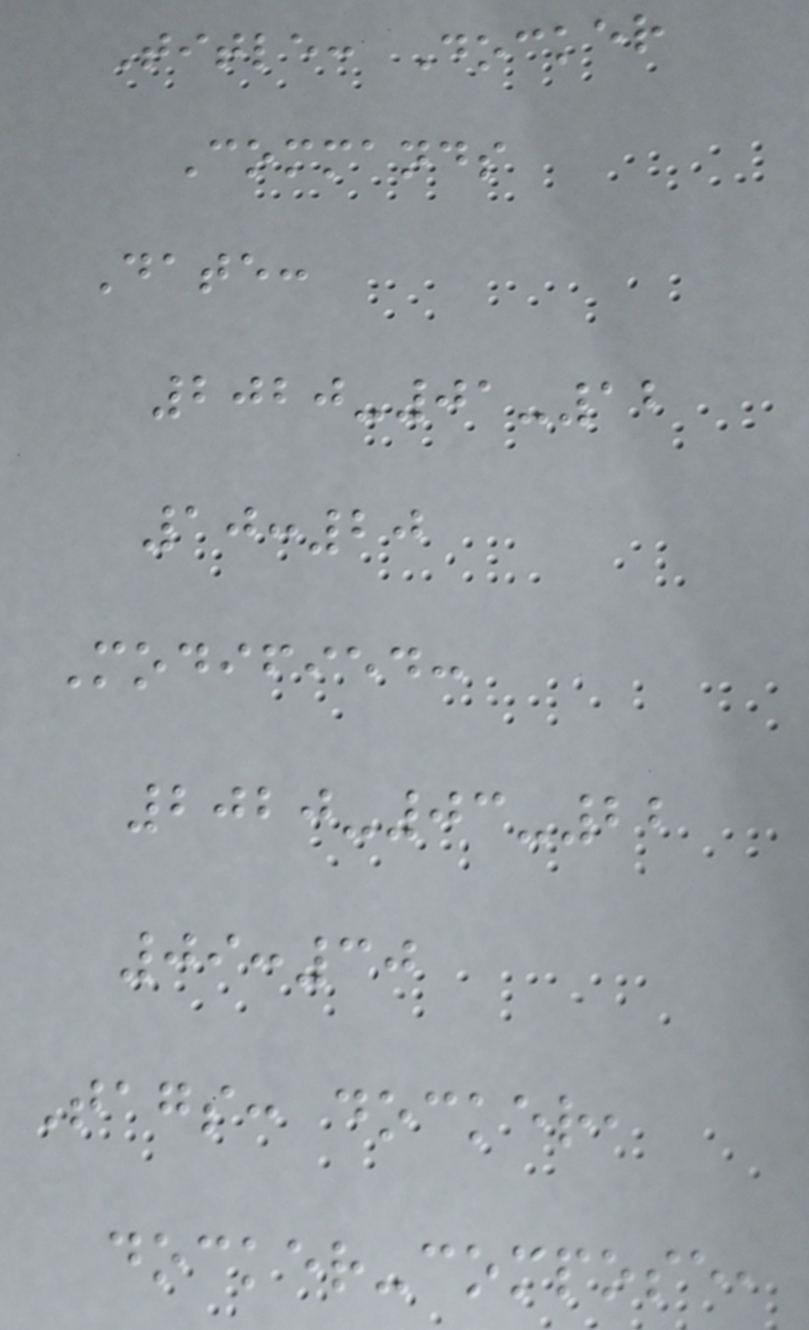Title: Docker
Commands
Date:
2020-01-12
10:20
Modified:
2020-03-22
09:30
Tags: docker,
docker-compose,
